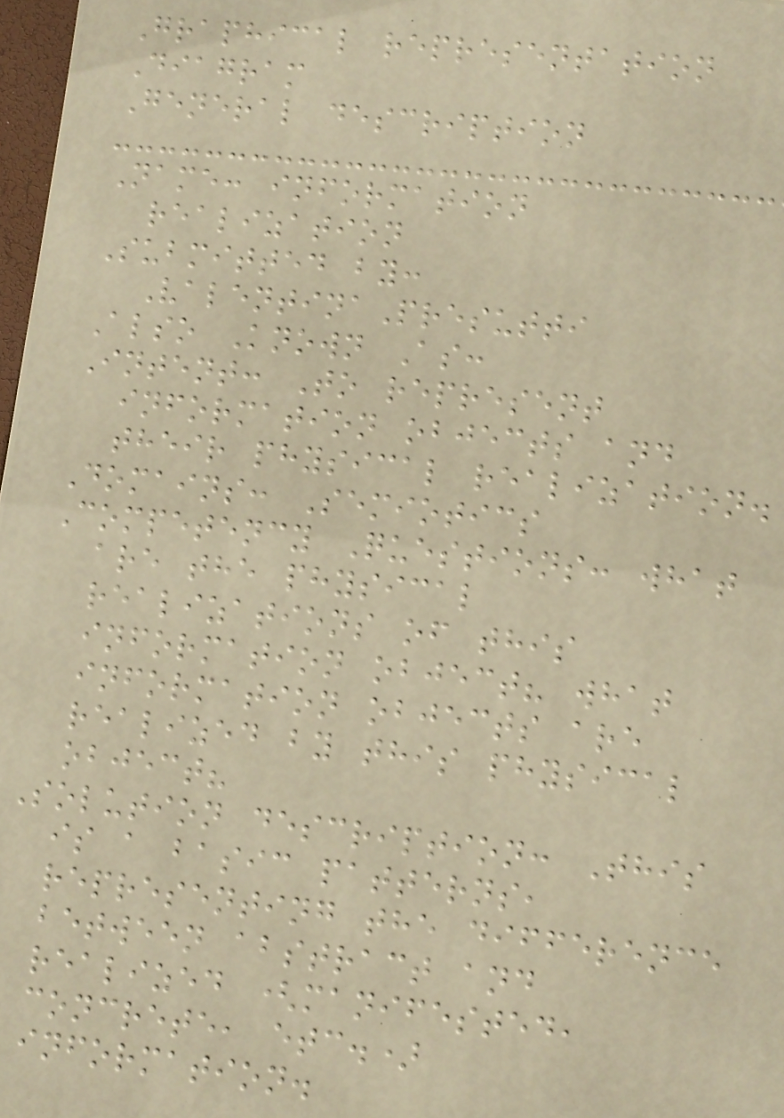Graphical representation
Diagram
General description
Name: information
realization
Submitted by:
ValentinaPresutti
Also Known As:
Intent: To represent
information objects and
their physical realization.
Domains: Semiotics
Competency Questions: what
are the physical
realizations of this
information object? what
information objects are
realized by this physical
object?
Solution description: This
is a basic patterns,
representing the difference
between abstract and
realized (manifested,
concrete, etc.)
information.
